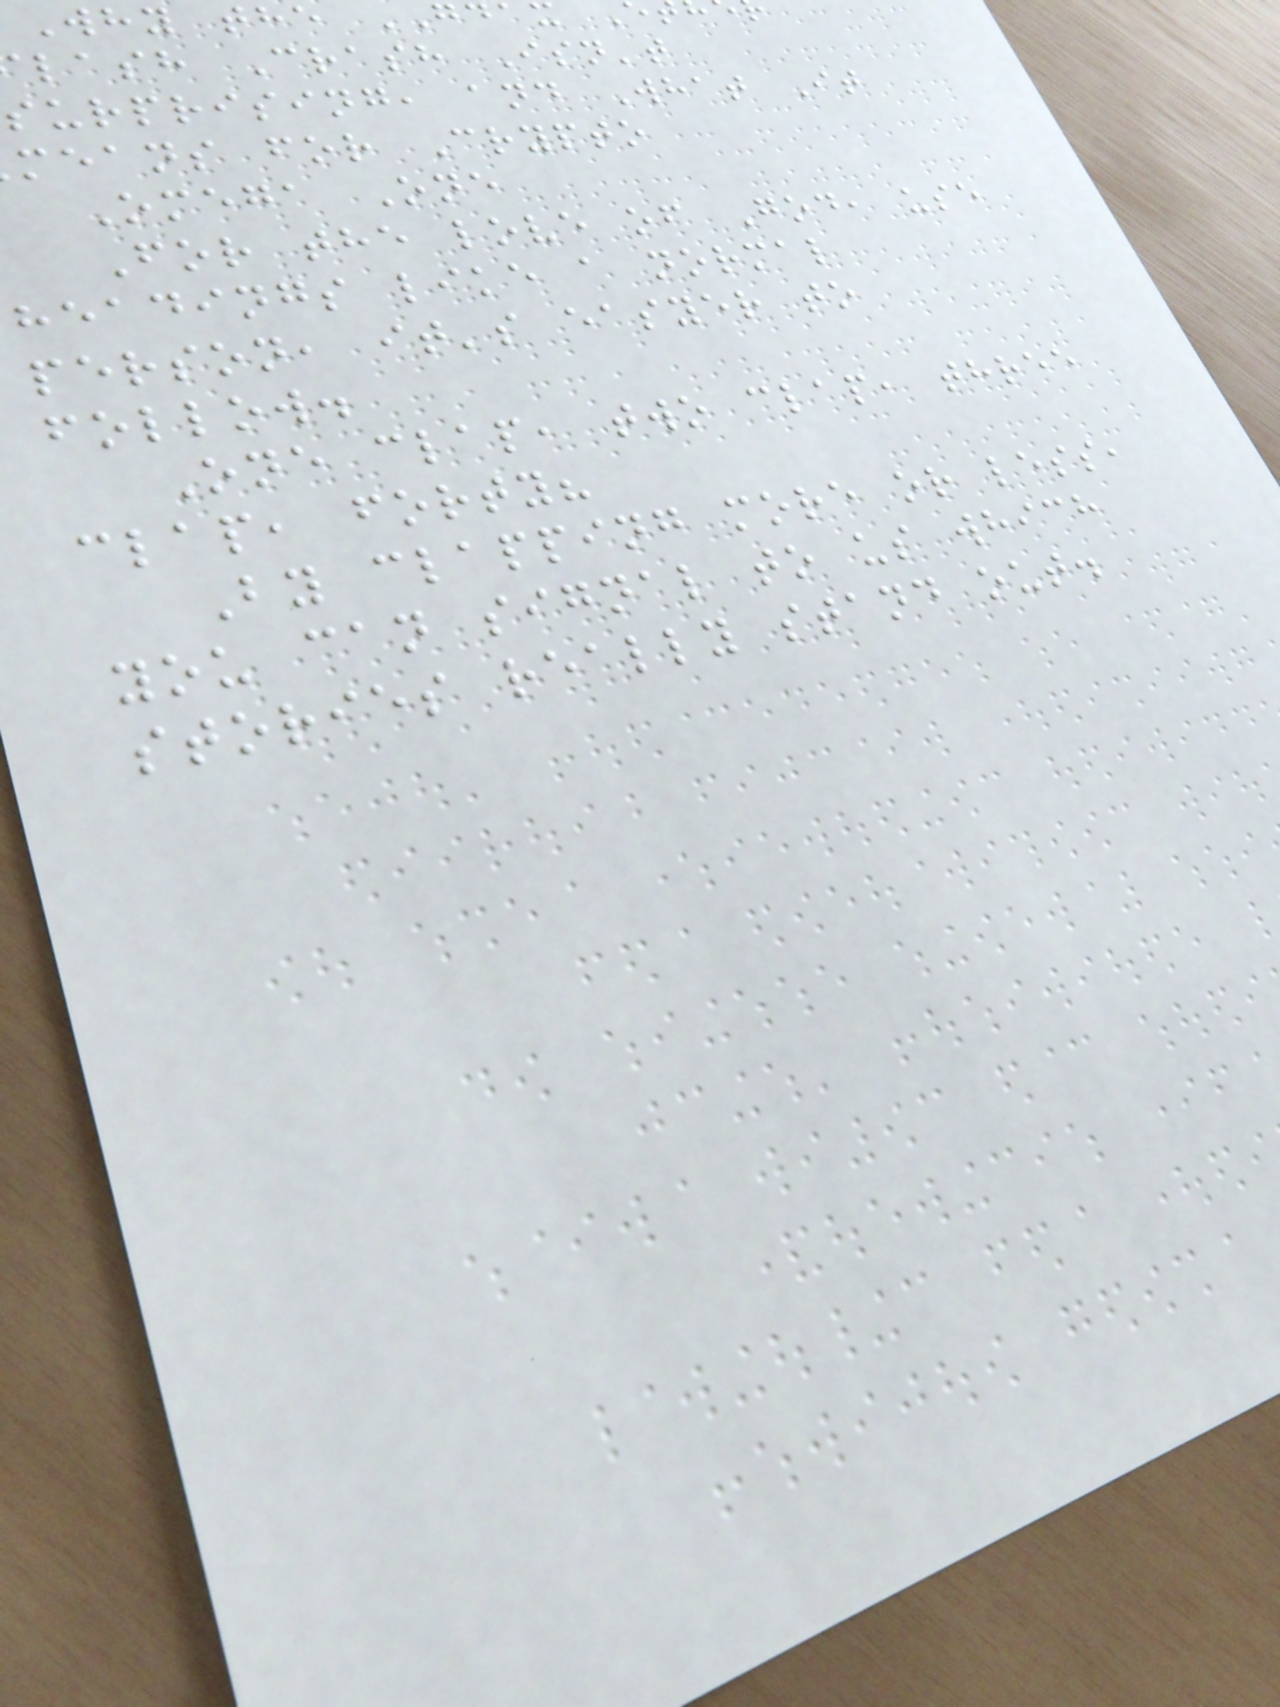Why the GDA
lash Crash Isn't
surprising, and What It
means for Crypto
Omega One
For the love of God, use
headings like a normal
person, it's easyer to
follow.
One clap, two clap, three
clap, forty?
By clapping more or less,
you can signal to us which
stories really stand out.
